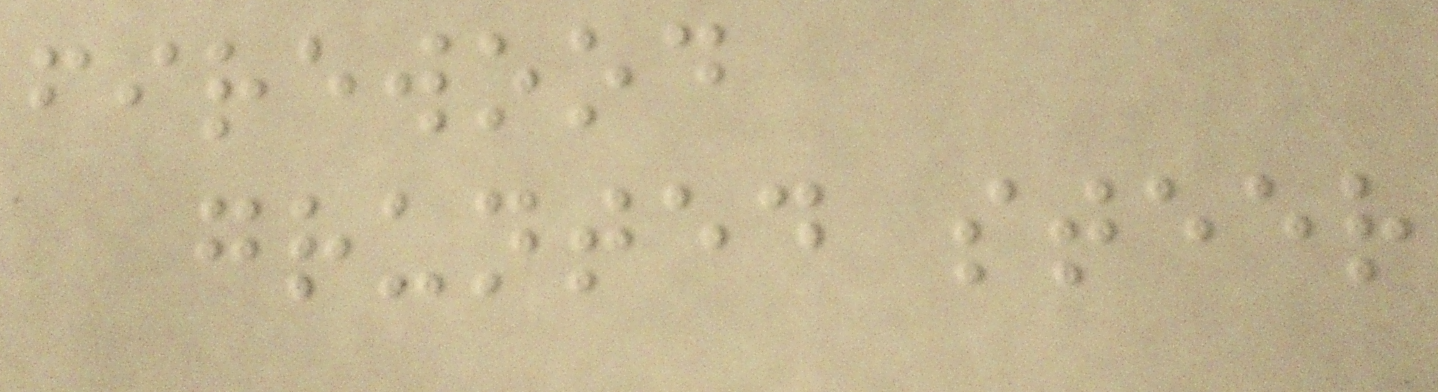firewood
grunted steer
